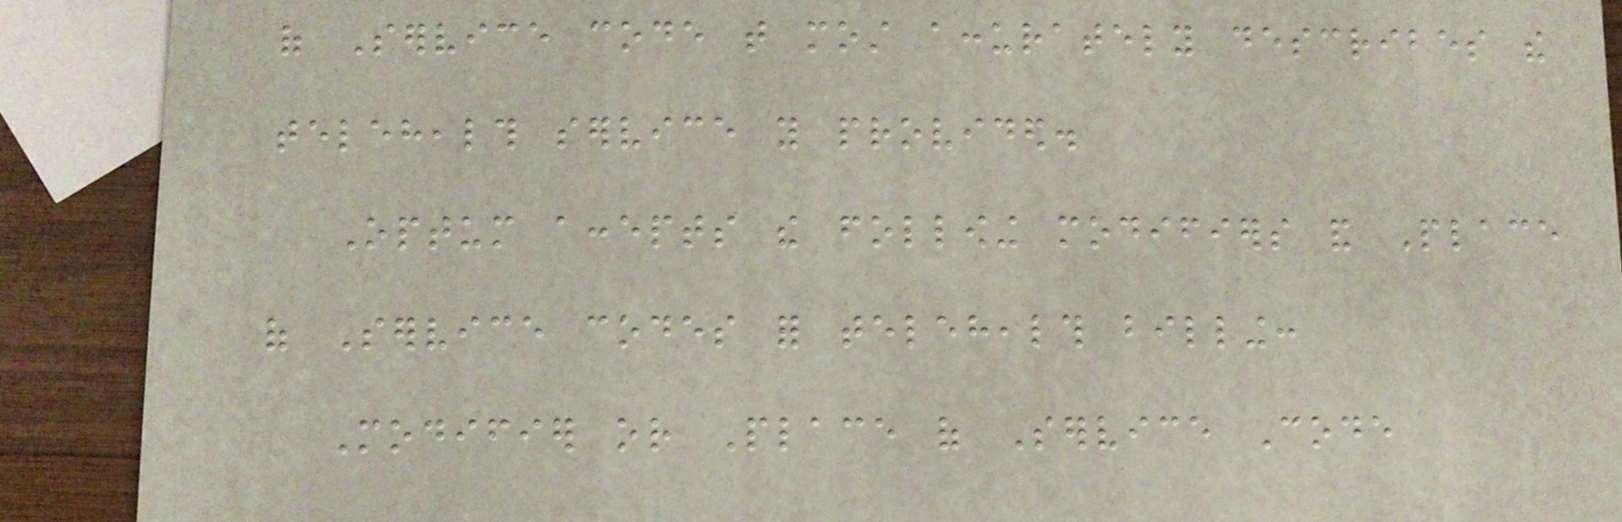of Service code that most accurately describes the
telehealth service you provided.
Optum accepts the following modifiers and Place
of Service codes for telehealth billing:
Modifier or Place of Service Code
